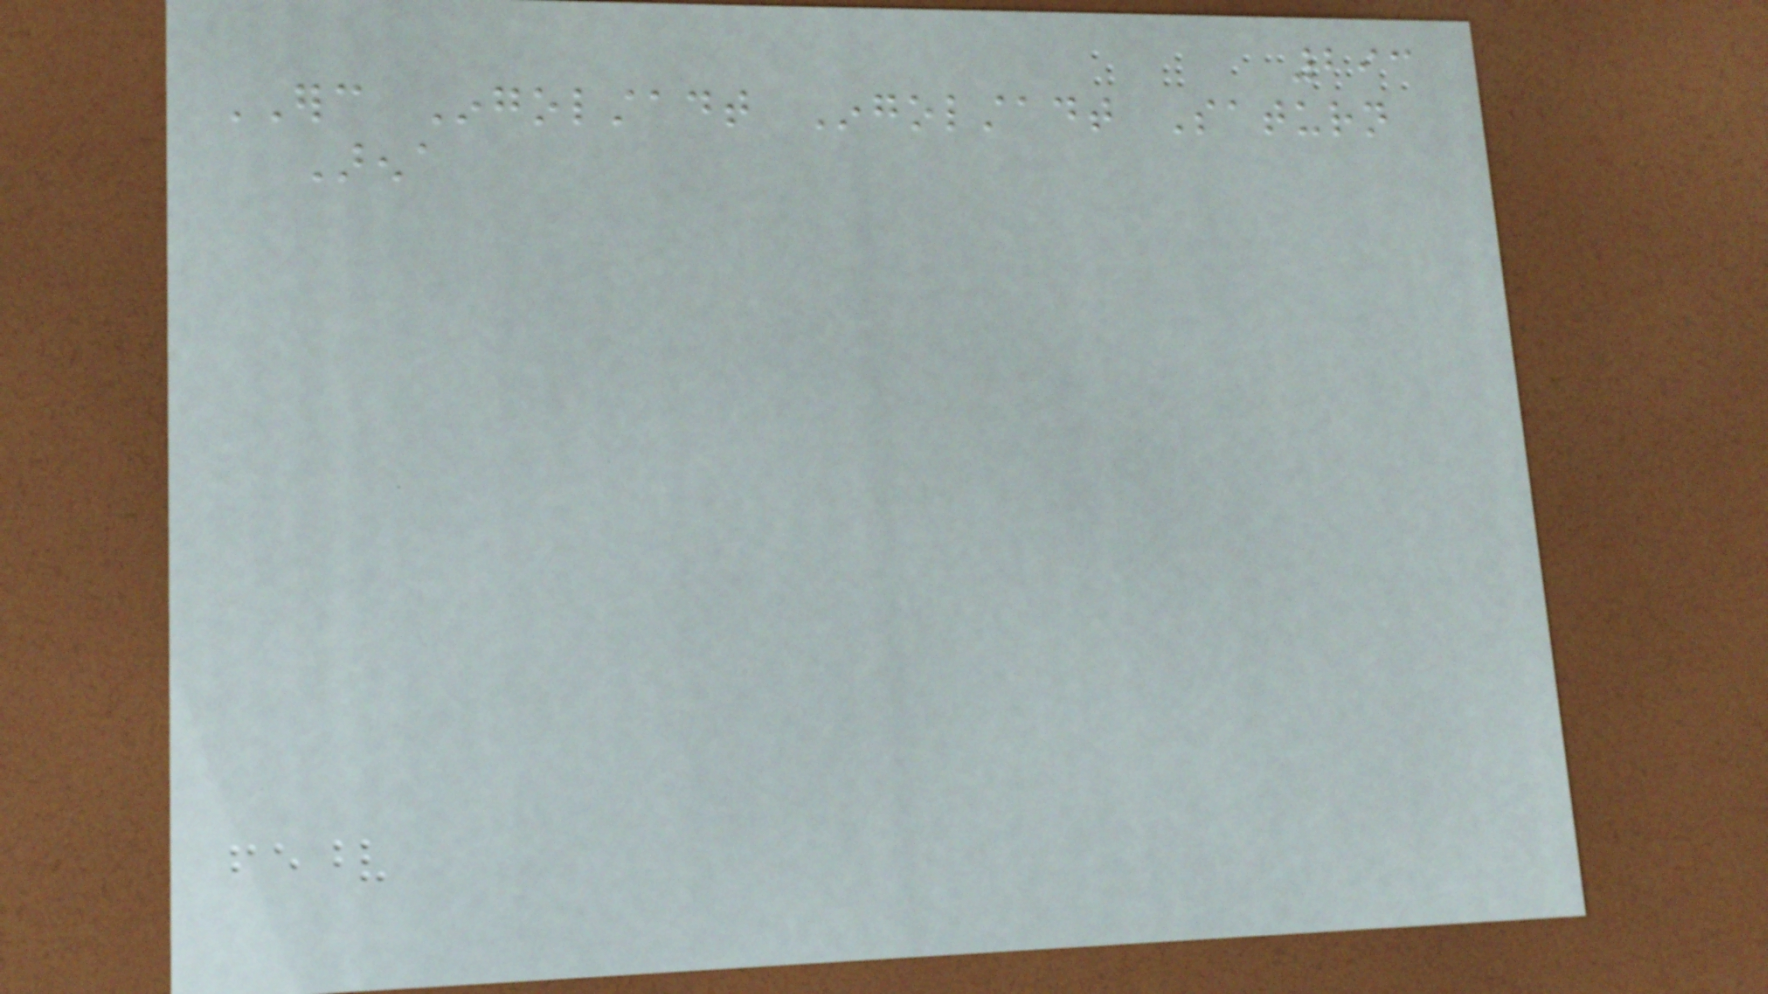293
ERC Ingolstadt Ingolstadt Saturn
Arena
